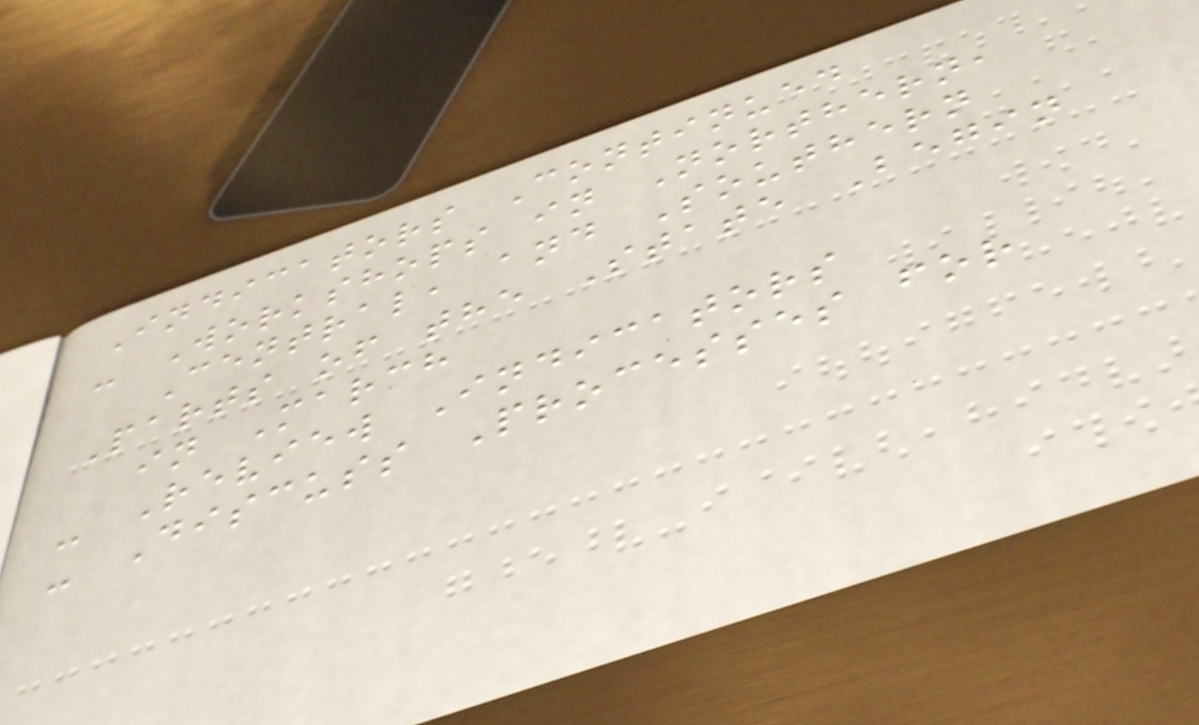Indicators Continued
- Workshops in Northern,
Central, and Southern
Parts of the State Begin
in March
- Review Indicators
- Discuss Processes for
